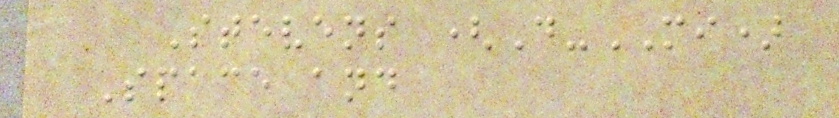Stevens (D-MI)
Space and
